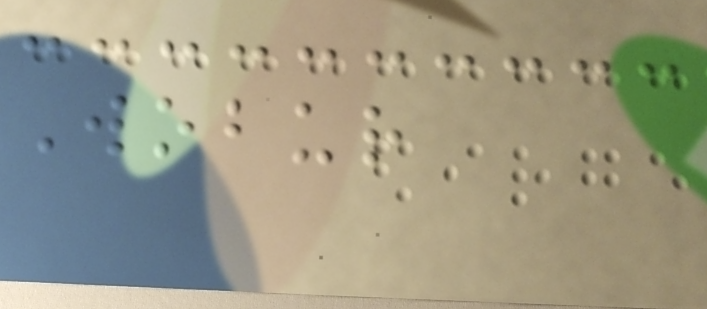Wobur
